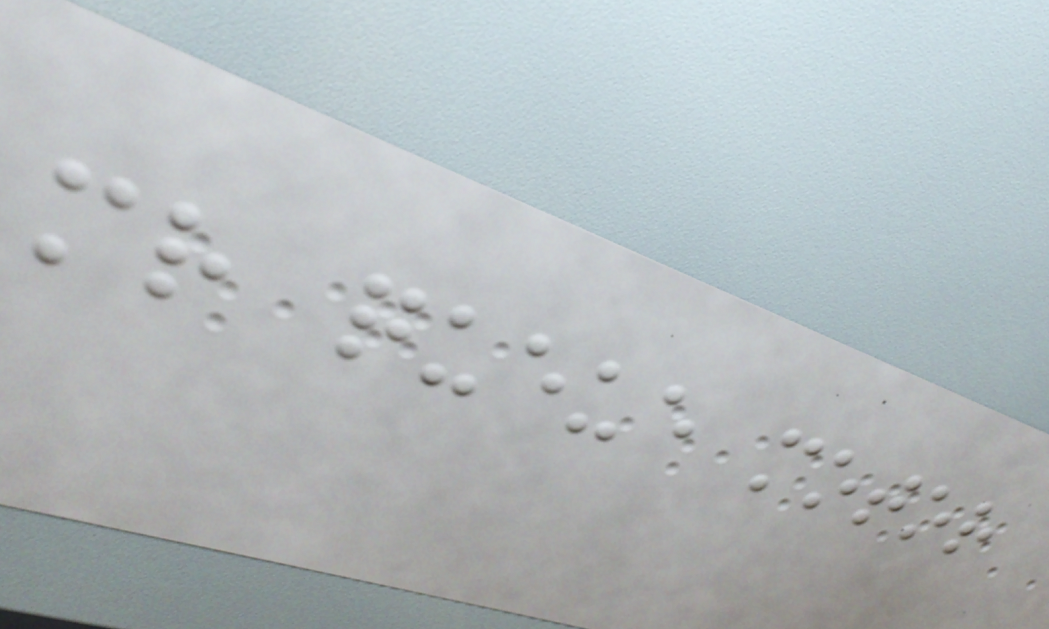mr queue motor
